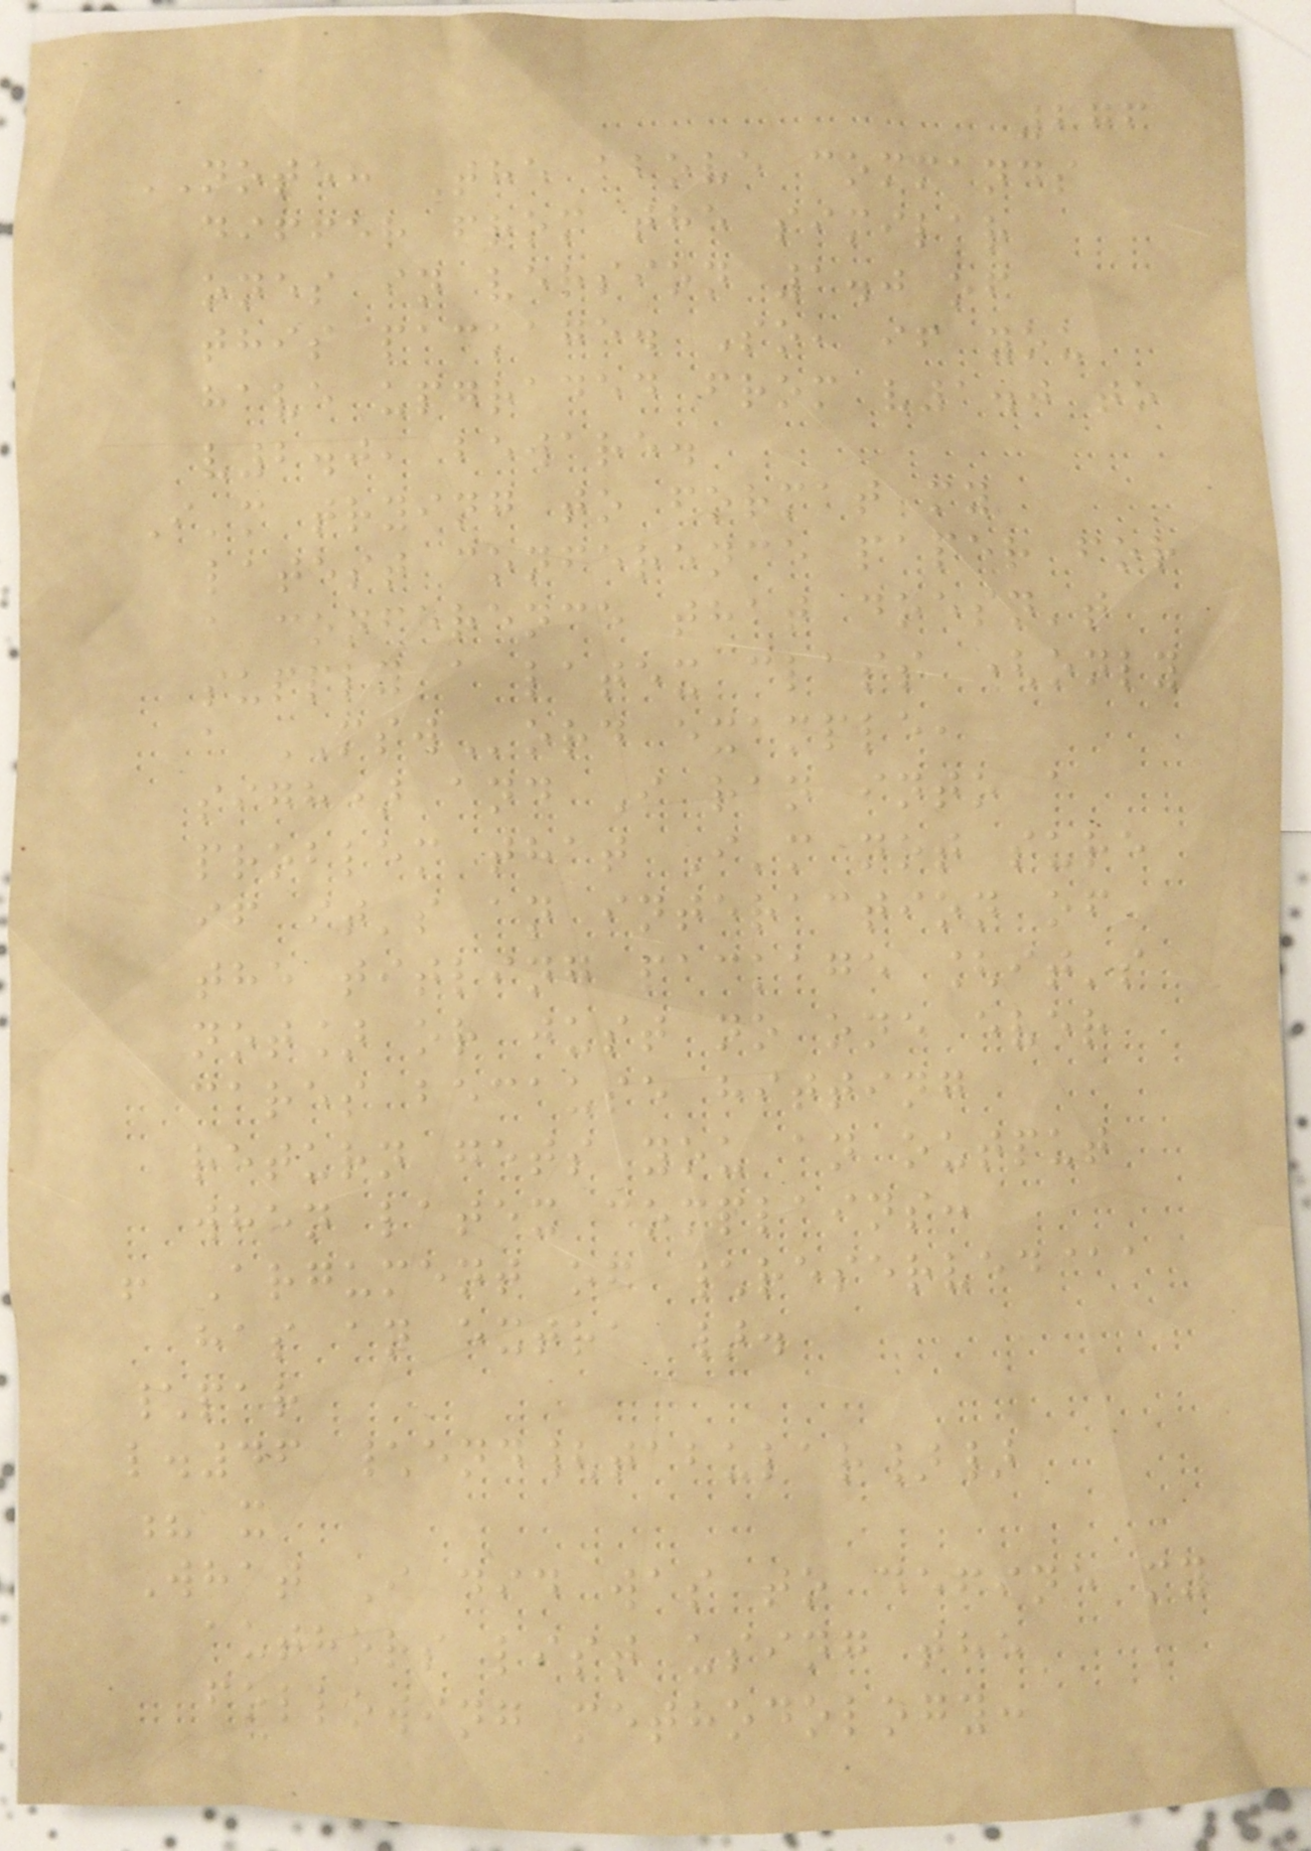276
NOTE: The above commands
differ from the similar
ones in version 1.0 of
this package. So, if you
have upgraded from v1.0 to
v2.0, beware.
I'm trying to format my
latest conference paper for
a conference that doesn't
supply a latex class (only
a MSWord example,
sigh) and I ran into a
problem that I'm not sure
if it's an interaction of
the titling package [it's
not] or just no one ever
cares because hitting
return gets you an output
when latex complains:
! Argument of \reserved@a
has an extra }.
\par
l.46 \end{tabular}}
? x
What I did was to define my
authors list using the
following methodology:
